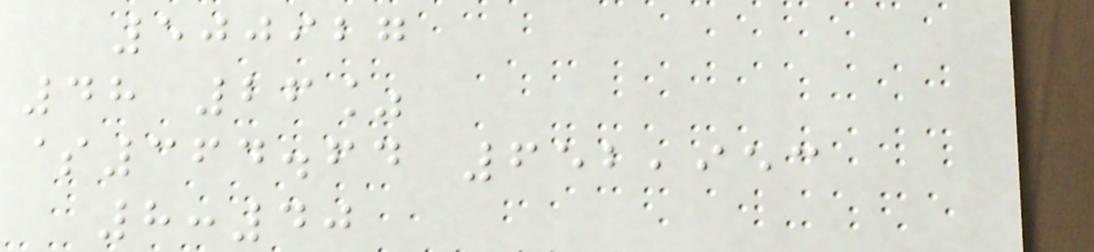500927
48 26%
$364.64 652,953
8:40
